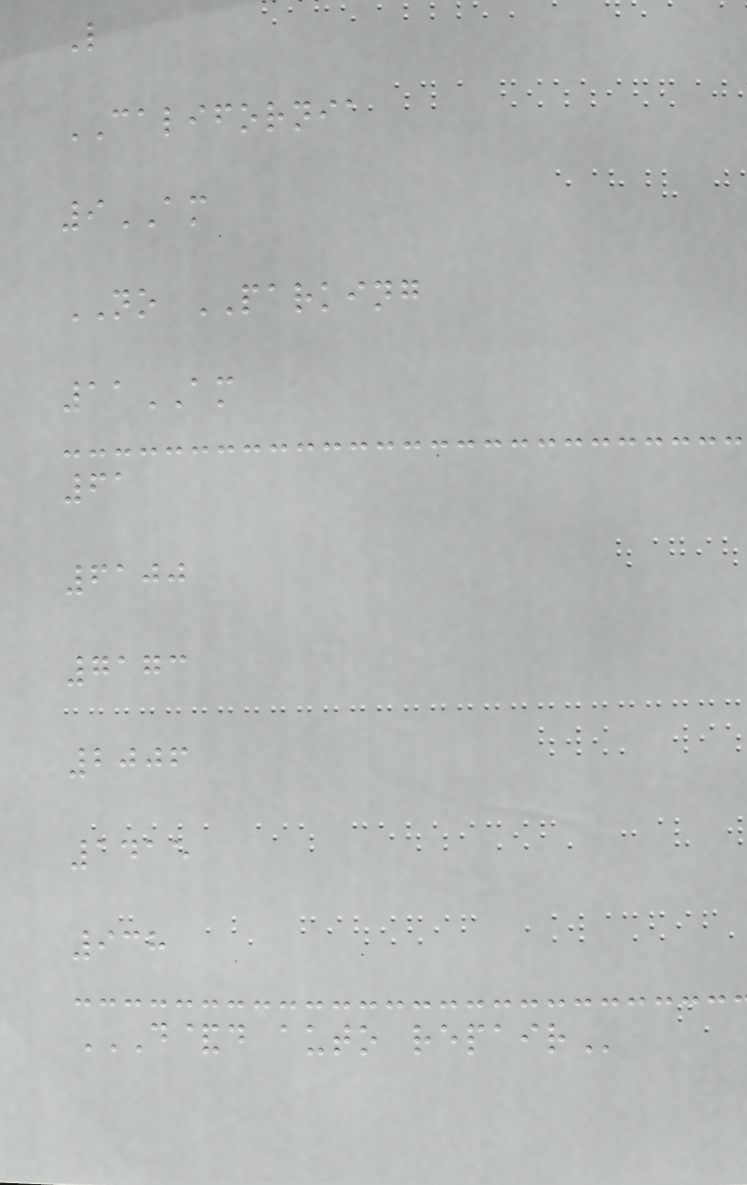L
CALIFORNIA
9AM
NO PARKING
11AM
61
6100
7173
2006
1415
938
D&D AUTO REPAIR
